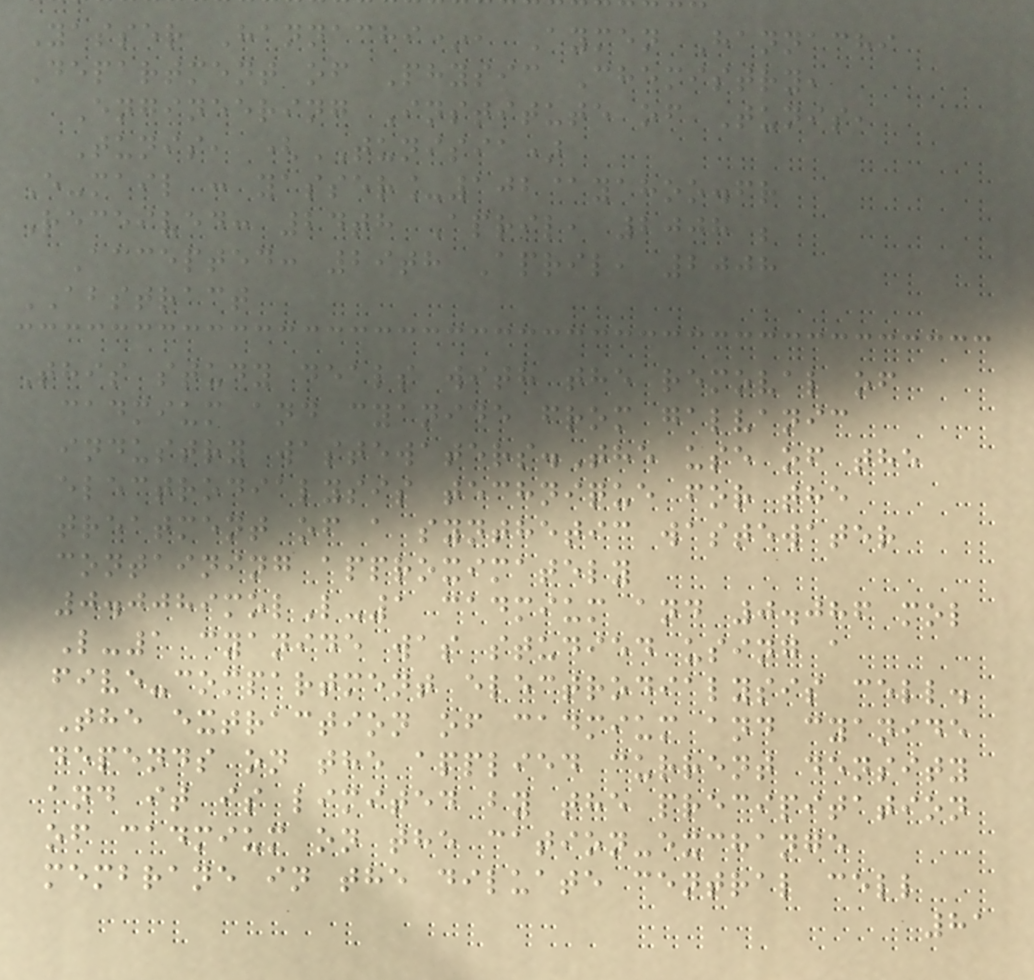Yasser Hannachi*, Aymen Hannachi
Department of Physic Chemistry,
Engineering Institute of Tunis,
Tunis, (TUNISIA)
E-mail : yasser_102@yahoo.fr
Received: 24th April, 2008 ;
Accepted: 29th April, 2008
ABSTRACT
This study deals with the removal of
cadmium and cyanide from galvanic
industry wastewaters.The use of the
electrodialysis technique for the
treatment of a synthetic wastewater
containing approximately
0.0089molL-1 cadmium and 0.086 mol
L-1 cyanide was studied using a
five-compartment electrodialysis cell.
The extraction of cadmium and cyanide
depends on the applied current density
and it is limited by the precipitation
of cadmium on the cation-exchange
membrane in the diluate central cell
81
